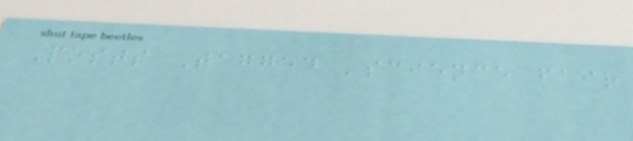Posts Tagged 'science fair
